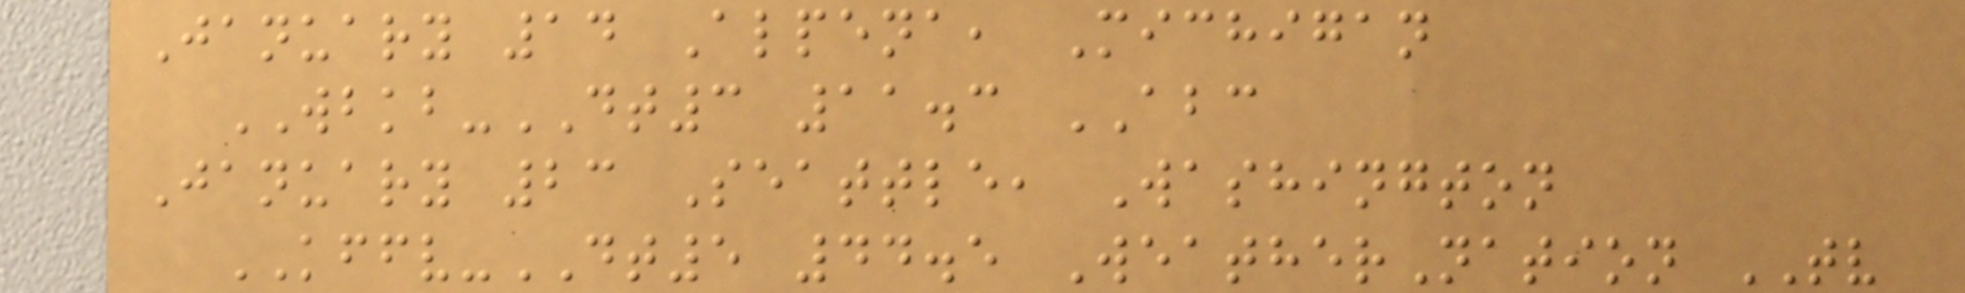January 14 Alpena, Michigan
WBKB-DT3 11.3 ABC
January 23 Seattle, Washington
KFFV-DT5 44.5 WeatherNation TV
